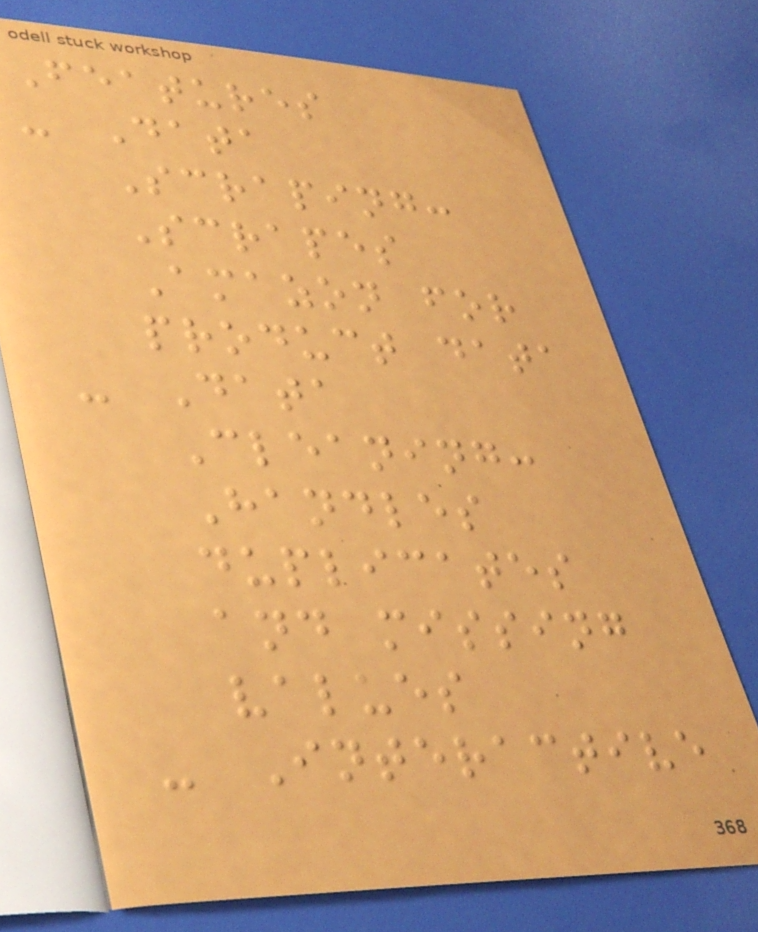Features
- Data
Scraping:
Scrapes
Amazon for
product data
- Data
Cleaning:
Handles
duplicates
and missing
values
- Interactive
